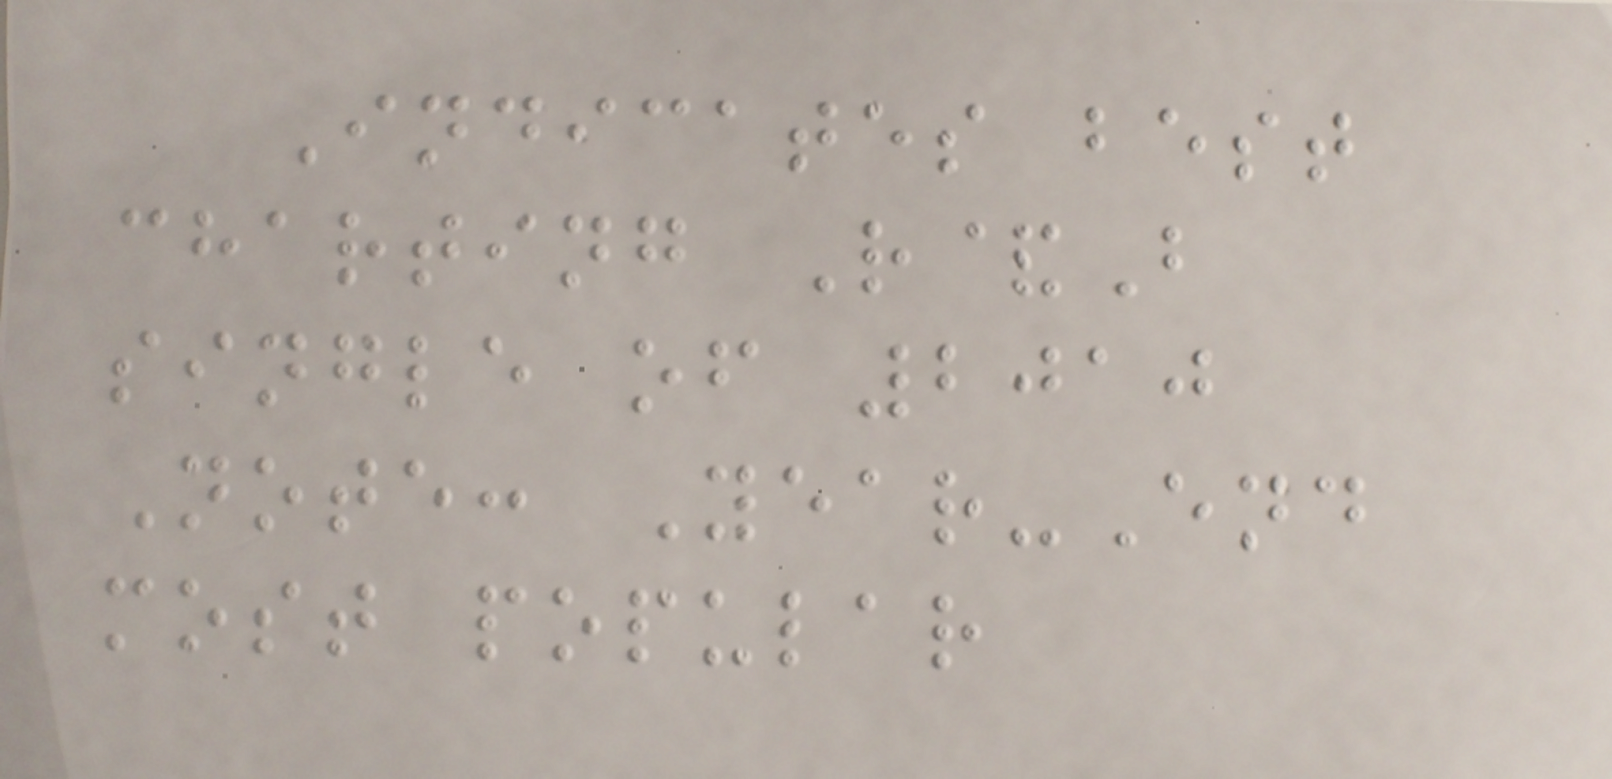Indicates best
charting R&B
single of 2010
Note: Year-End
most popular
